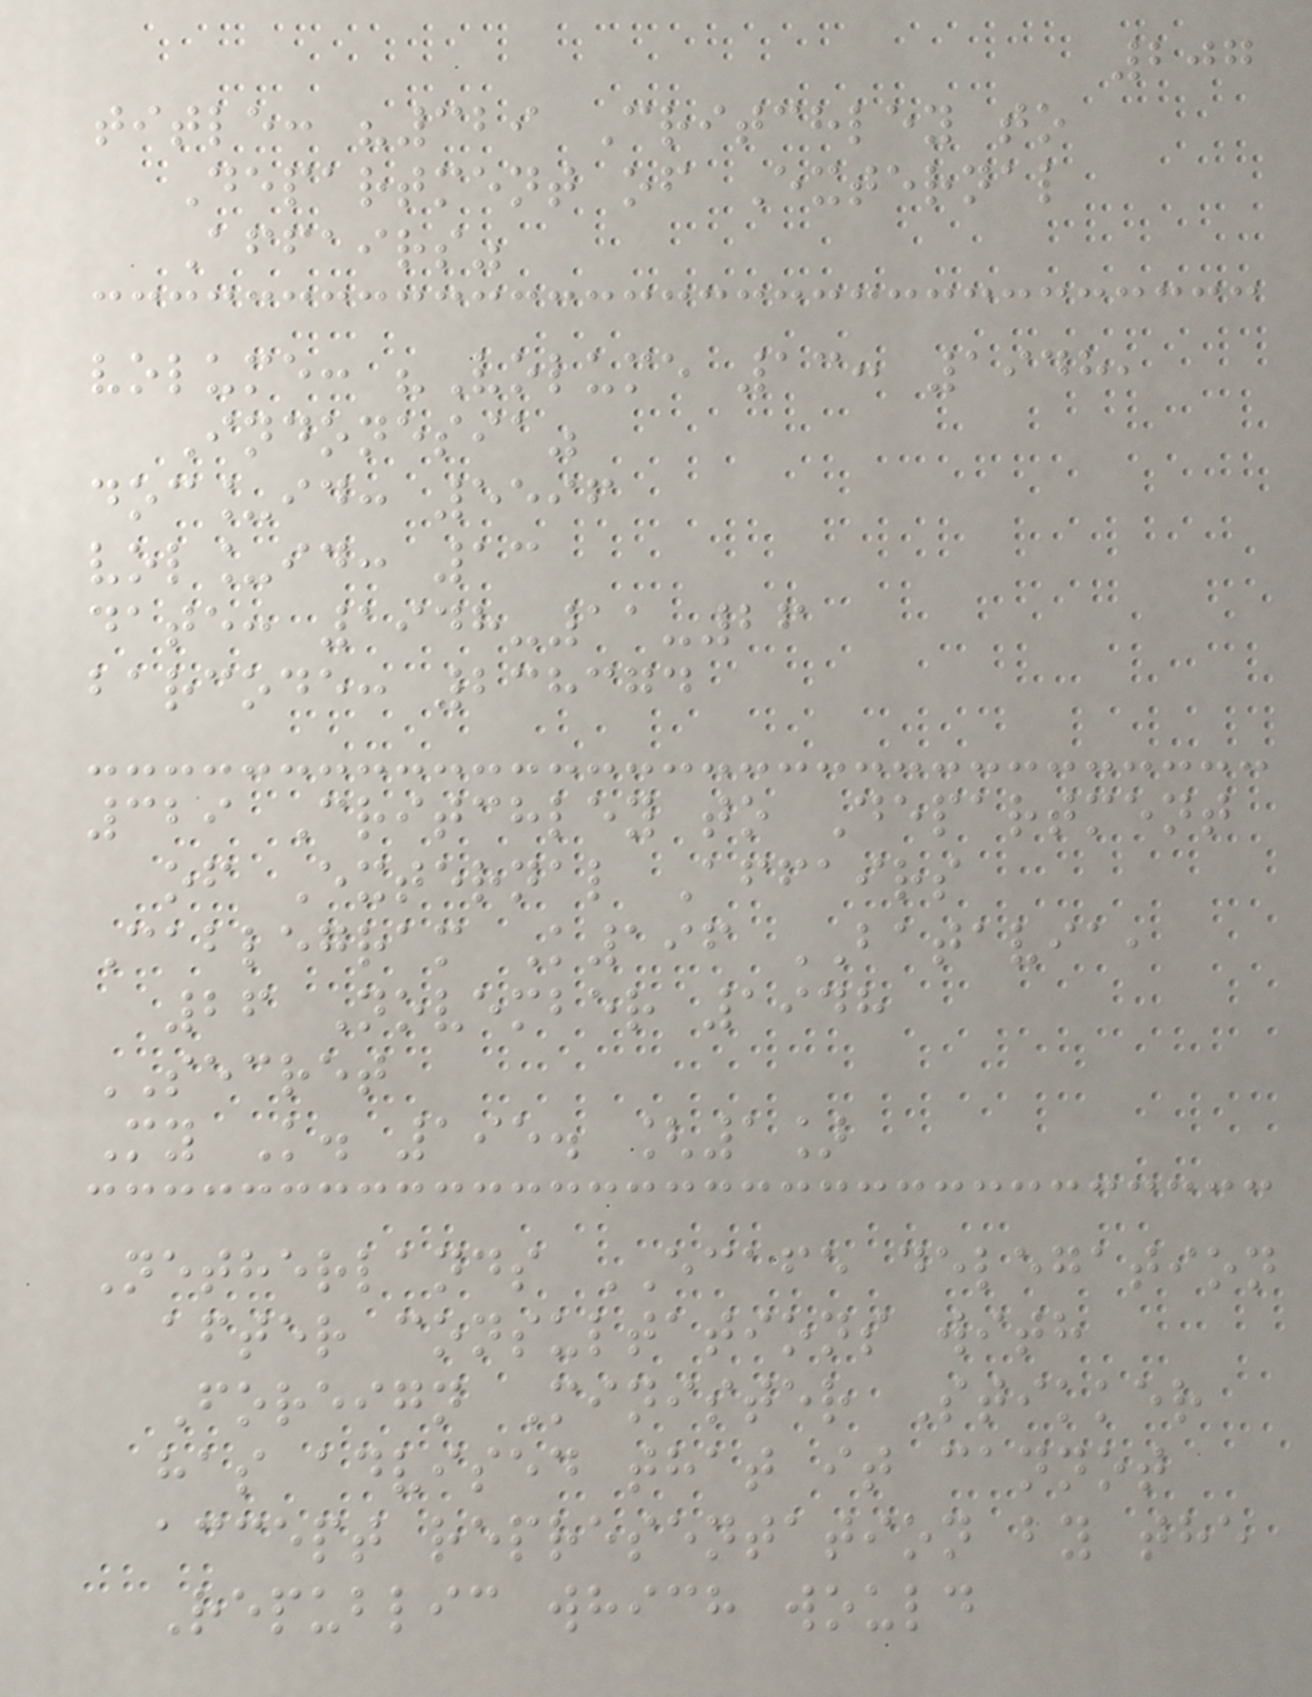207
title: "329 Critchley to
Department of External
Affairs"
volume: "Volume 13: 1948,
Indonesia"
doc_id: 5596
vol_id: 13
date: 1948-11-26
barcode: 238374
329 Critchley to Department
of External Affairs
Cablegram K196 BATAVIA,
26 November 1948
SECRET
My K. 195. [1]
Netherlands ECAFE delegation
after consultations with
Foreign Minister Stikker
has advised that it cannot
accept representation by the
Republic which would
